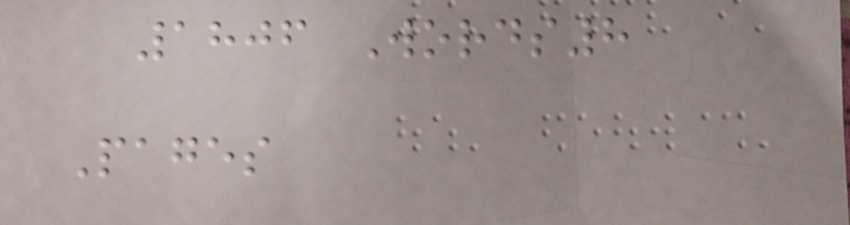1806 Words8
Pages
